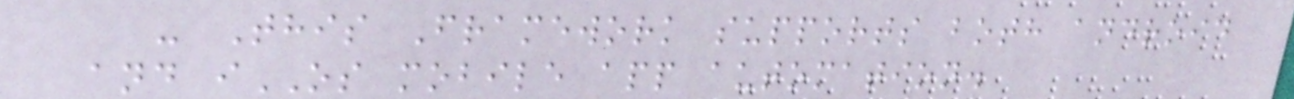- This Framework supports both android
and iOS mobile app automation.
